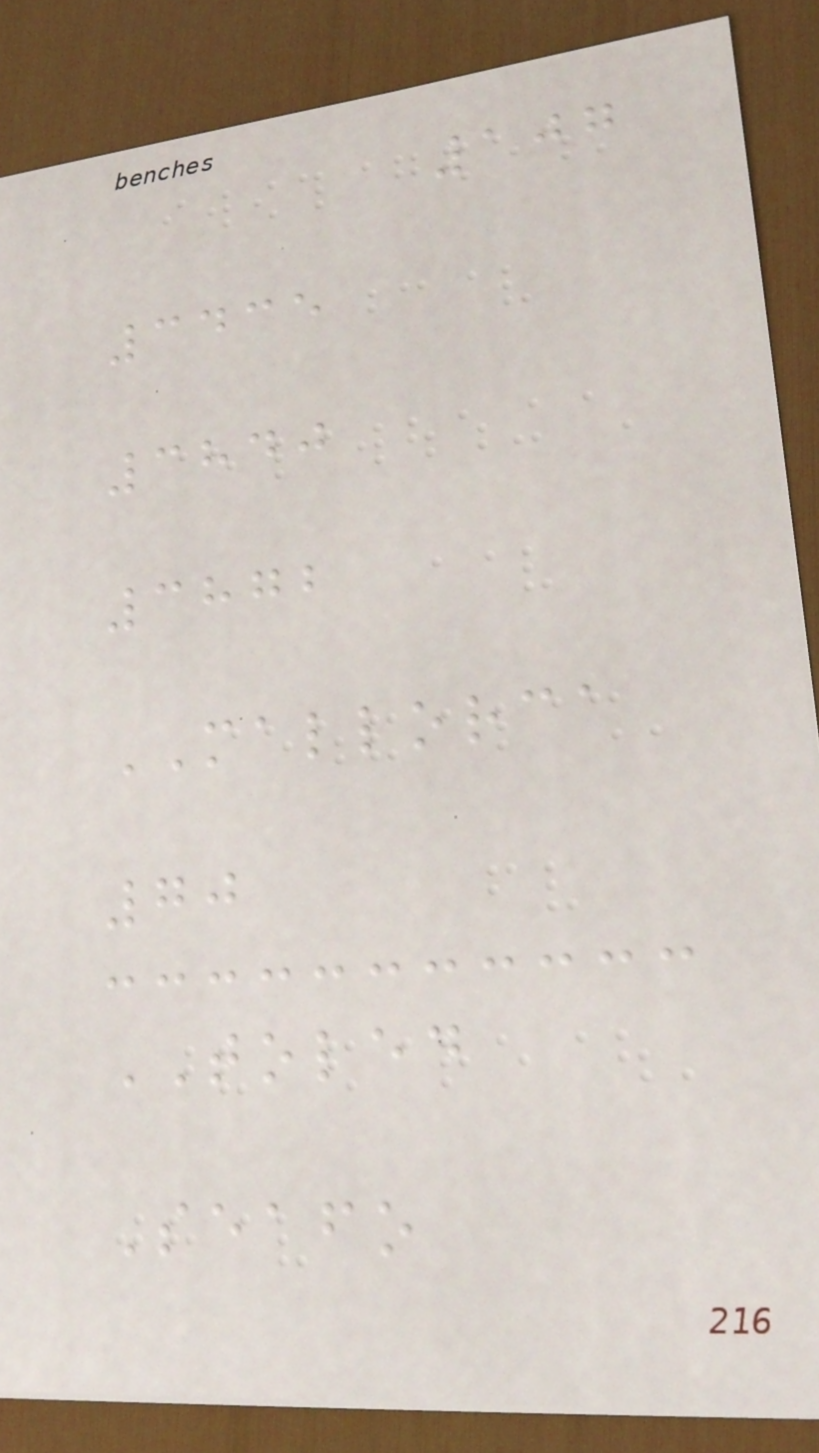107
3435
3840
3872
MALLORCA
70
TOLED
Seafo
